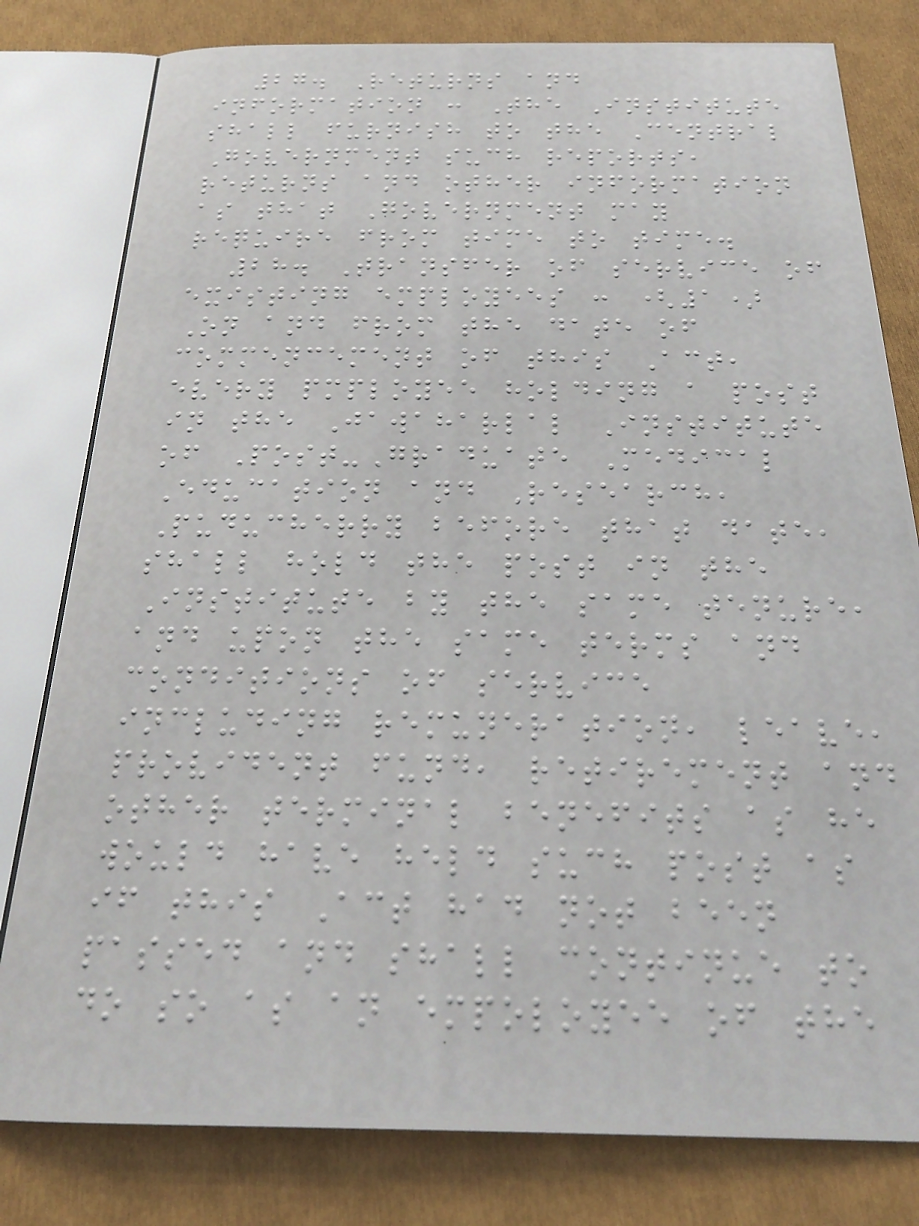27. Returns and
information : The Institute
shall furnish to the Central
Government such reports,
returns and other information
as that Government may
require from time to time.
28. Transfer of service of
existing employees : (1)
On and from the date of
commencement of this Act,
every pmployee holding a post
in the Jawaharlal Institute
of Post-Graduate Medical
Education and Research,
Puducherry before that date,
shall hold the post in the
Institute by the same tenure,
and upon the same terms and
conditions of service
including remuneration, leave,
provident fund, retirement and
other terminal benefits as he
would have held such post as
if this Act had not been
passed and shall continue to
do so as an empoloyee of the
